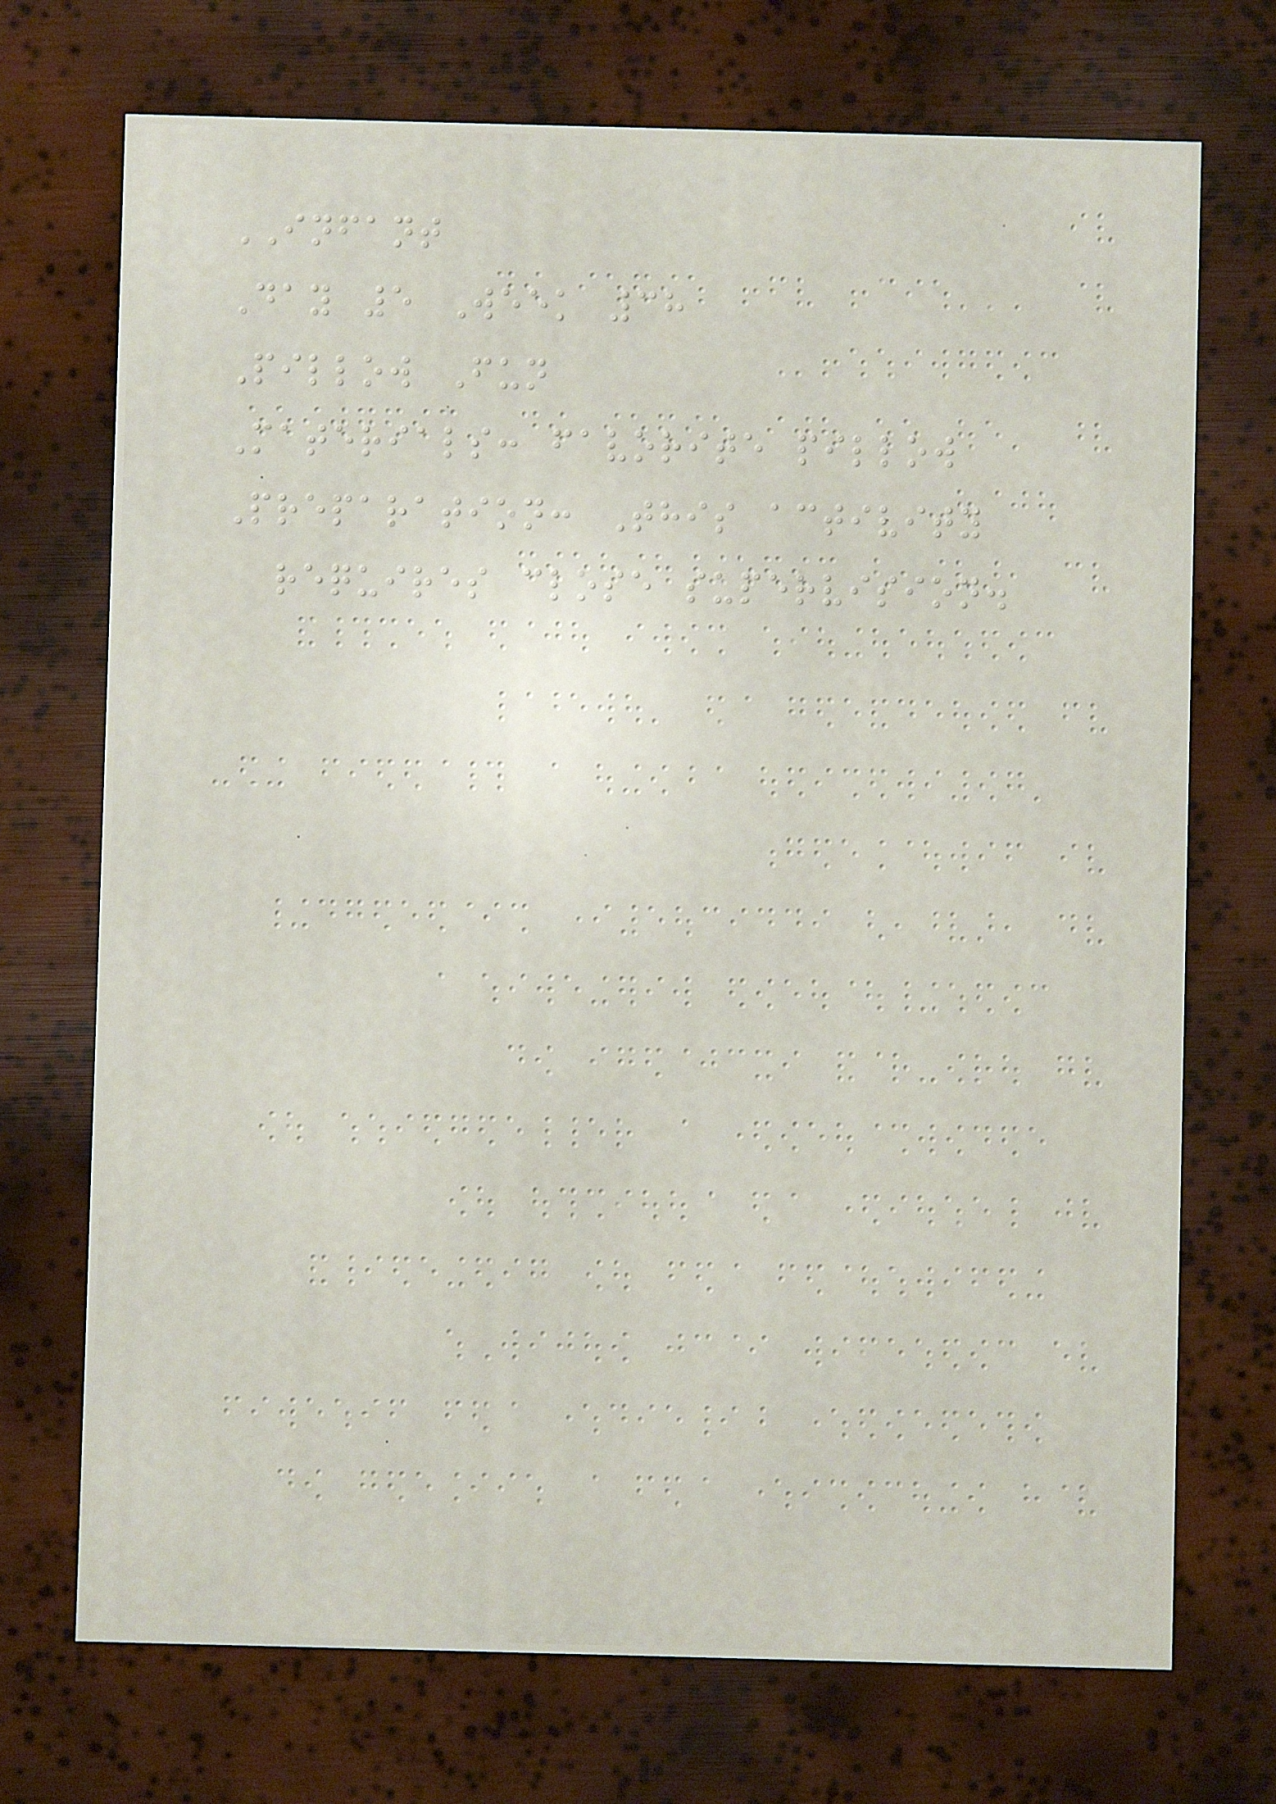INFANT
Day 5 Week 38
Pillow Fun
Materials: favorite pillow
Preparation: This activity
requires close supervision.
